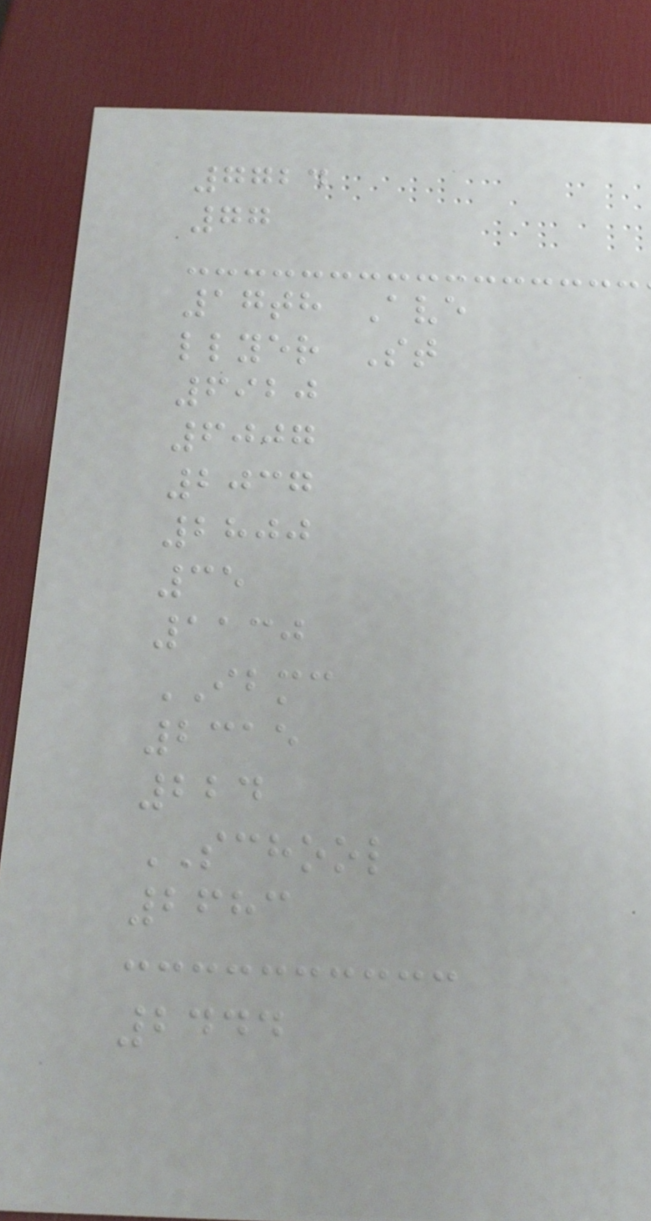7724
77
17th Ave
llyer St
6920
6007
2037
2800
35
1130
IBMC
2315
224
SCHOOL
2683
2444
